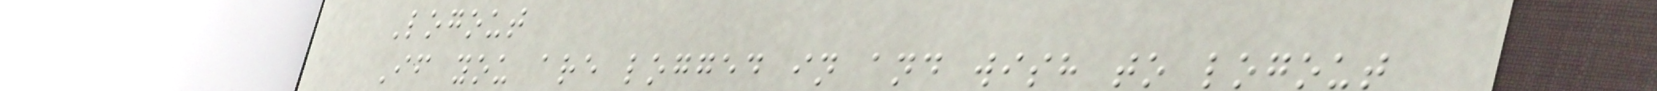Logout
If you are logged in and wish to logout
